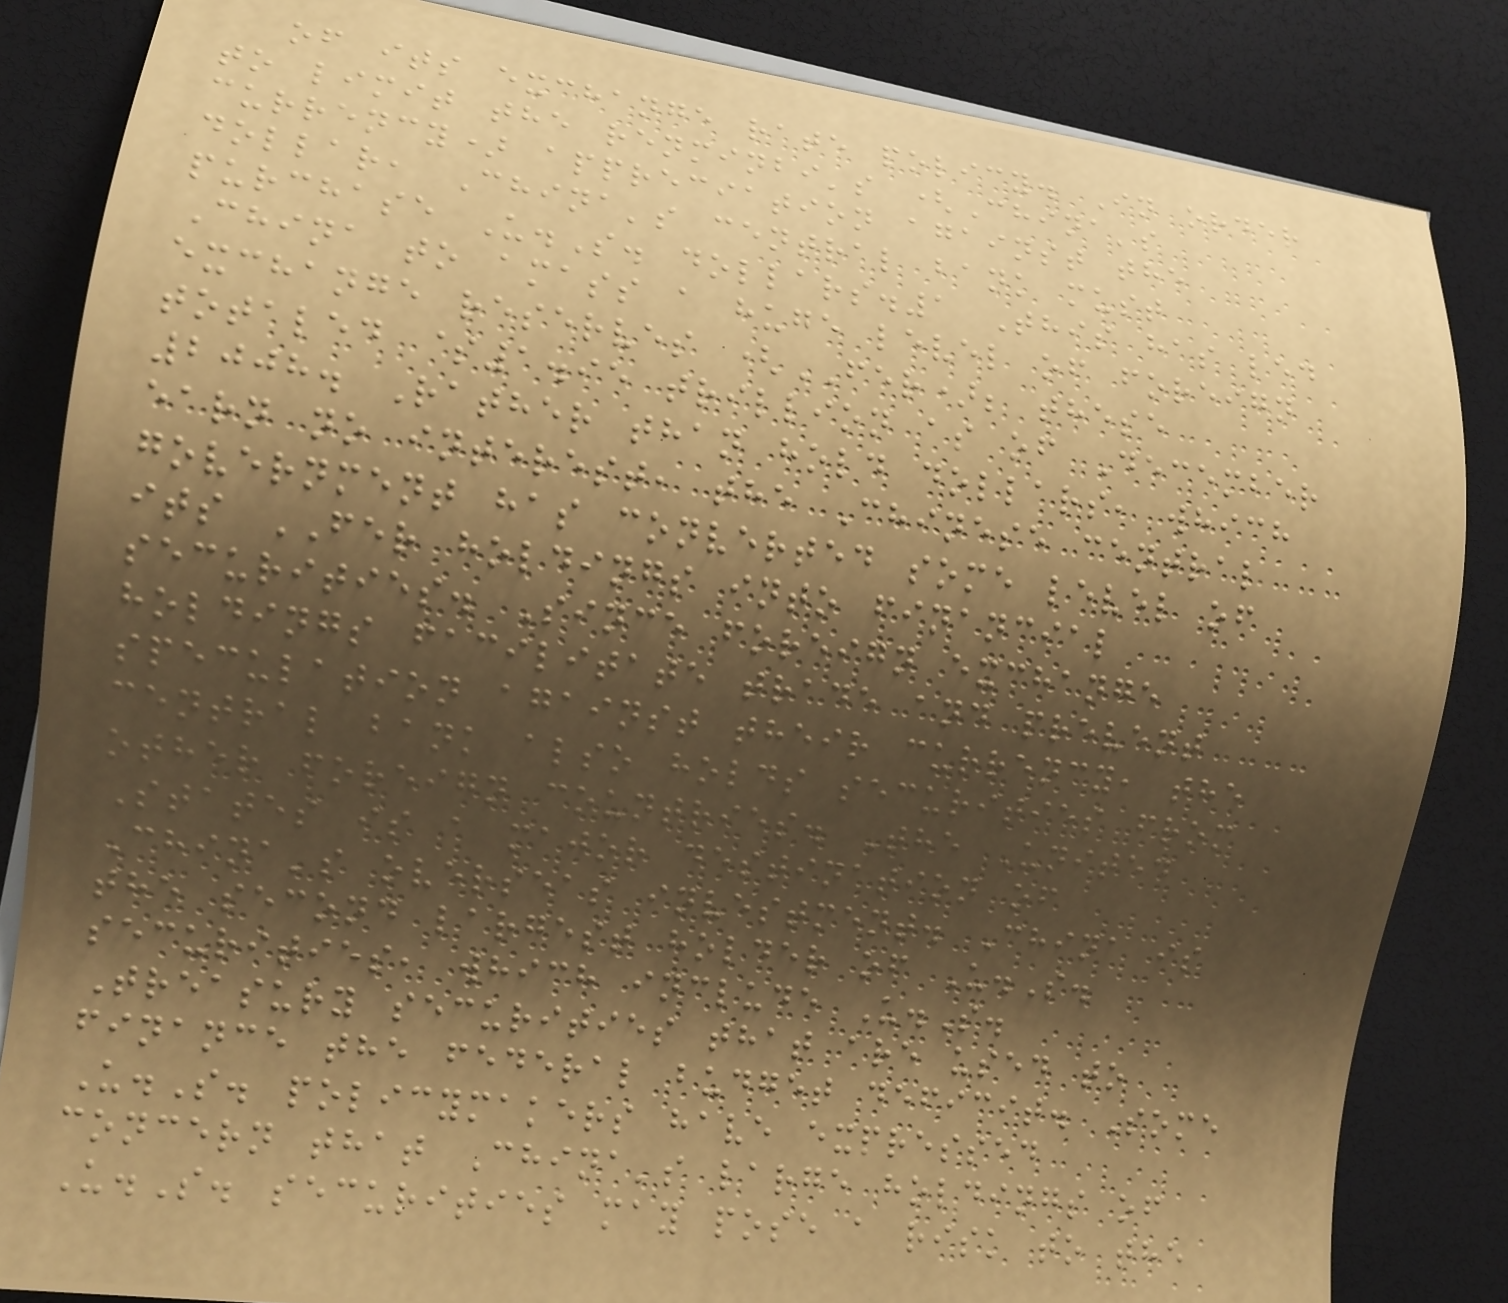of its exchange rate policy. In order
to limit the renminbi's (China's
currency) appreciation against the
dollar, China's central bank must
purchase U.S. dollars.1 This has led
China to amass a huge level of foreign
exchange reserves (FER); these
totaled $1.95 trillion as of December
2008. Rather than hold dollars, which
earn no interest, the Chinese central
government has converted some level of
its FER holdings into financial
securities. Since foreign exchange
holdings facilitate trade and prevent
speculation against their currency, the
central bank also holds securities from
other foreign countries. The United
States is a major destination of
China's overseas investment. China is
the second largest holder of U.S.
securities, which include U.S.
Treasury securities that are used to
finance the federal budget deficit. Some
U.S. policymakers have expressed
concern that China's large holdings of
U.S. securities may pose a risk to the
